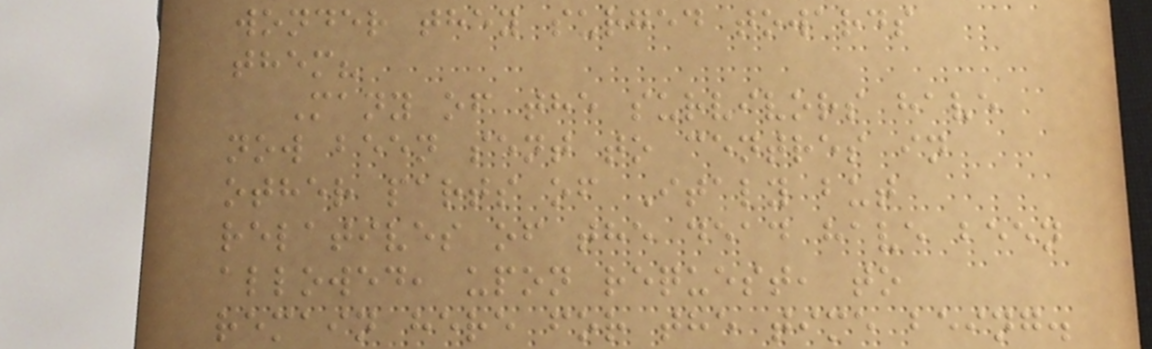wonder they surged towards
them?
Many of the survivors have
now been sent to centres in
other parts of Italy but
relatives of the dead have been
allowed, upon request, to
remain here for the time being.
